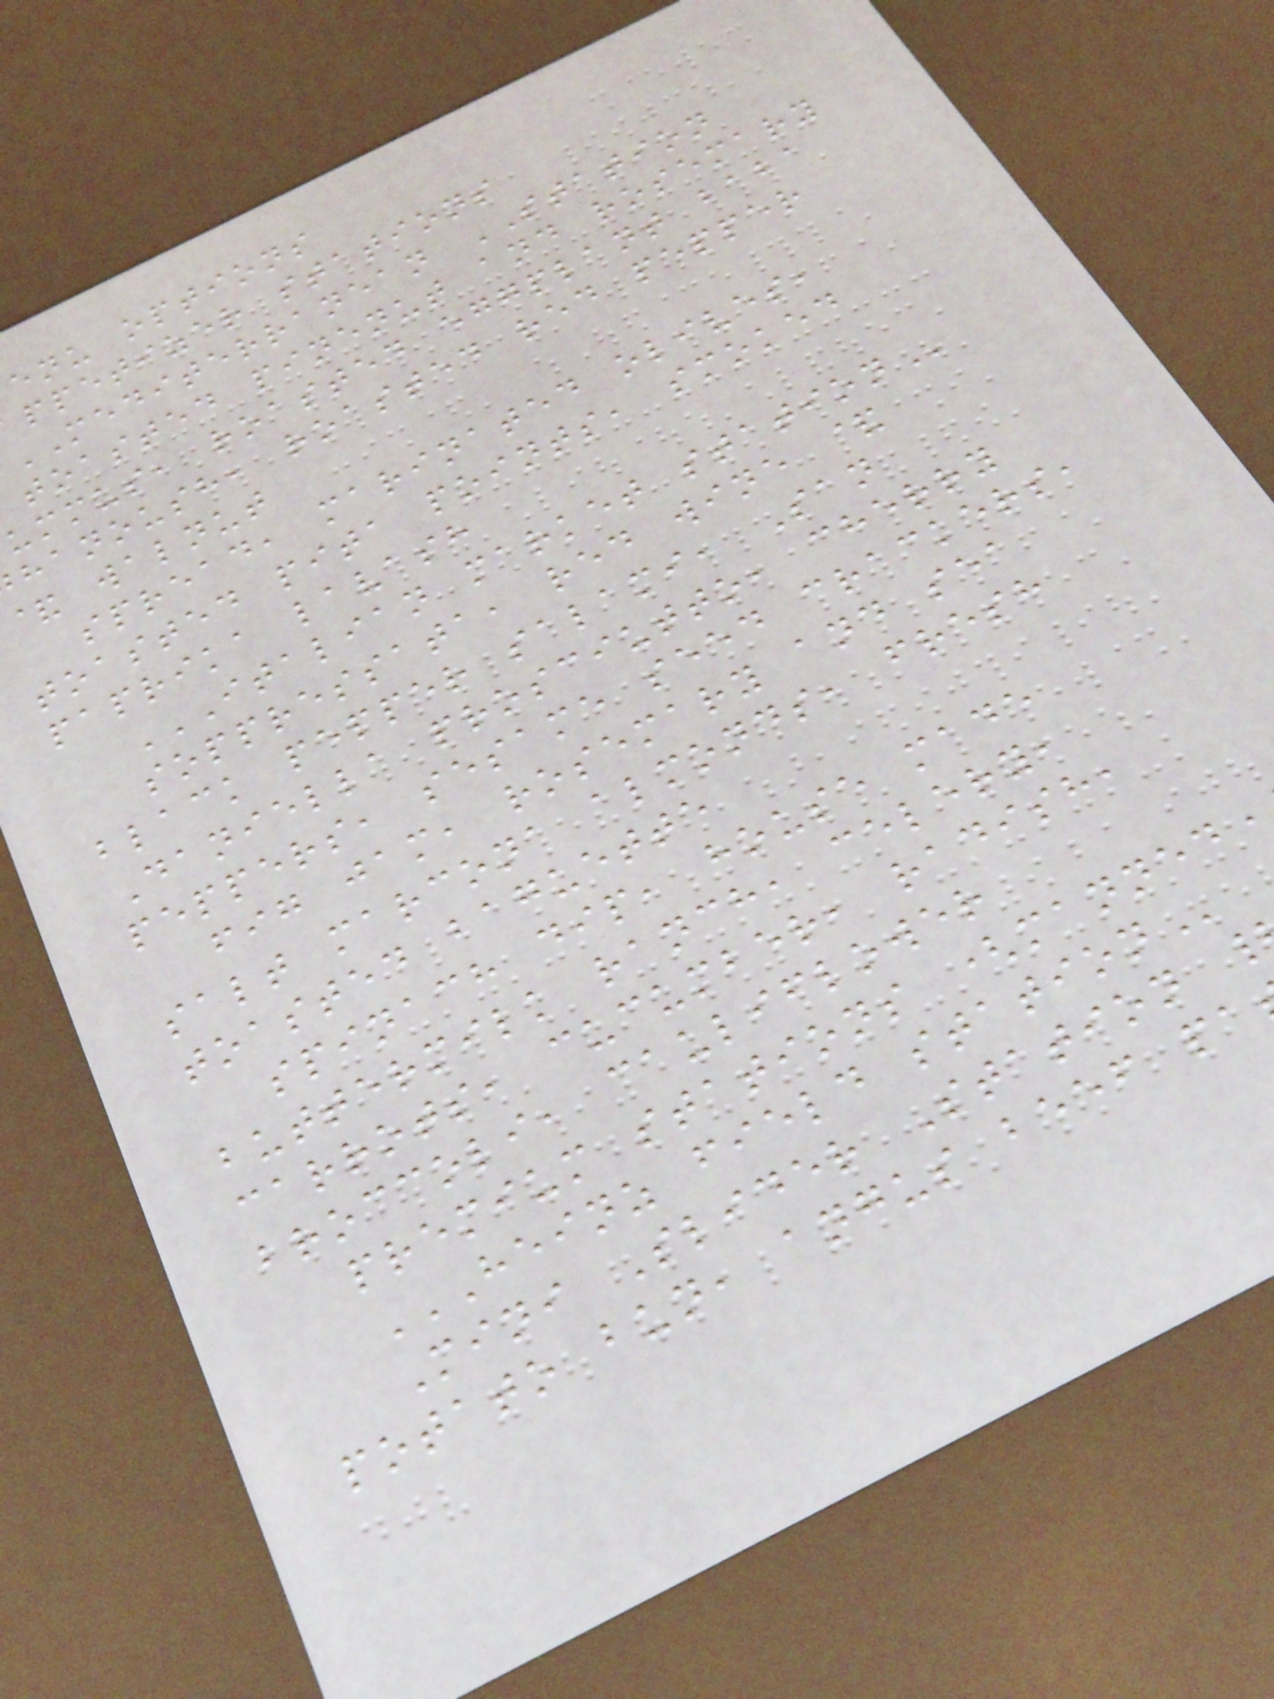enu options
ppetizer stations
MEDITERRANEAN STATION
toasted pinenut and rosemary
ummus, roasted eggplant baba
hanoush, roasted red pepper
& walnut
spread, marinated olives,
toasted pita points, smoked
paprika lavash
ITALIAN MARKET STATION
soppressata, red wine &
black pepper salami, San
Daniella prosciutto, cherry
peppers, sesame seed crackers,
fig jam, rosemary and sea
salt marcona almonds, fresh
toasted baguette
spinach dip, house made
buttermilk ranch, celery,
carrots, cucumber, radish,
broccoli, cauliflower
premium stations (manned
HEINZ FIELD STATION
Mini Slider Station
potato bun, angus beef pa
